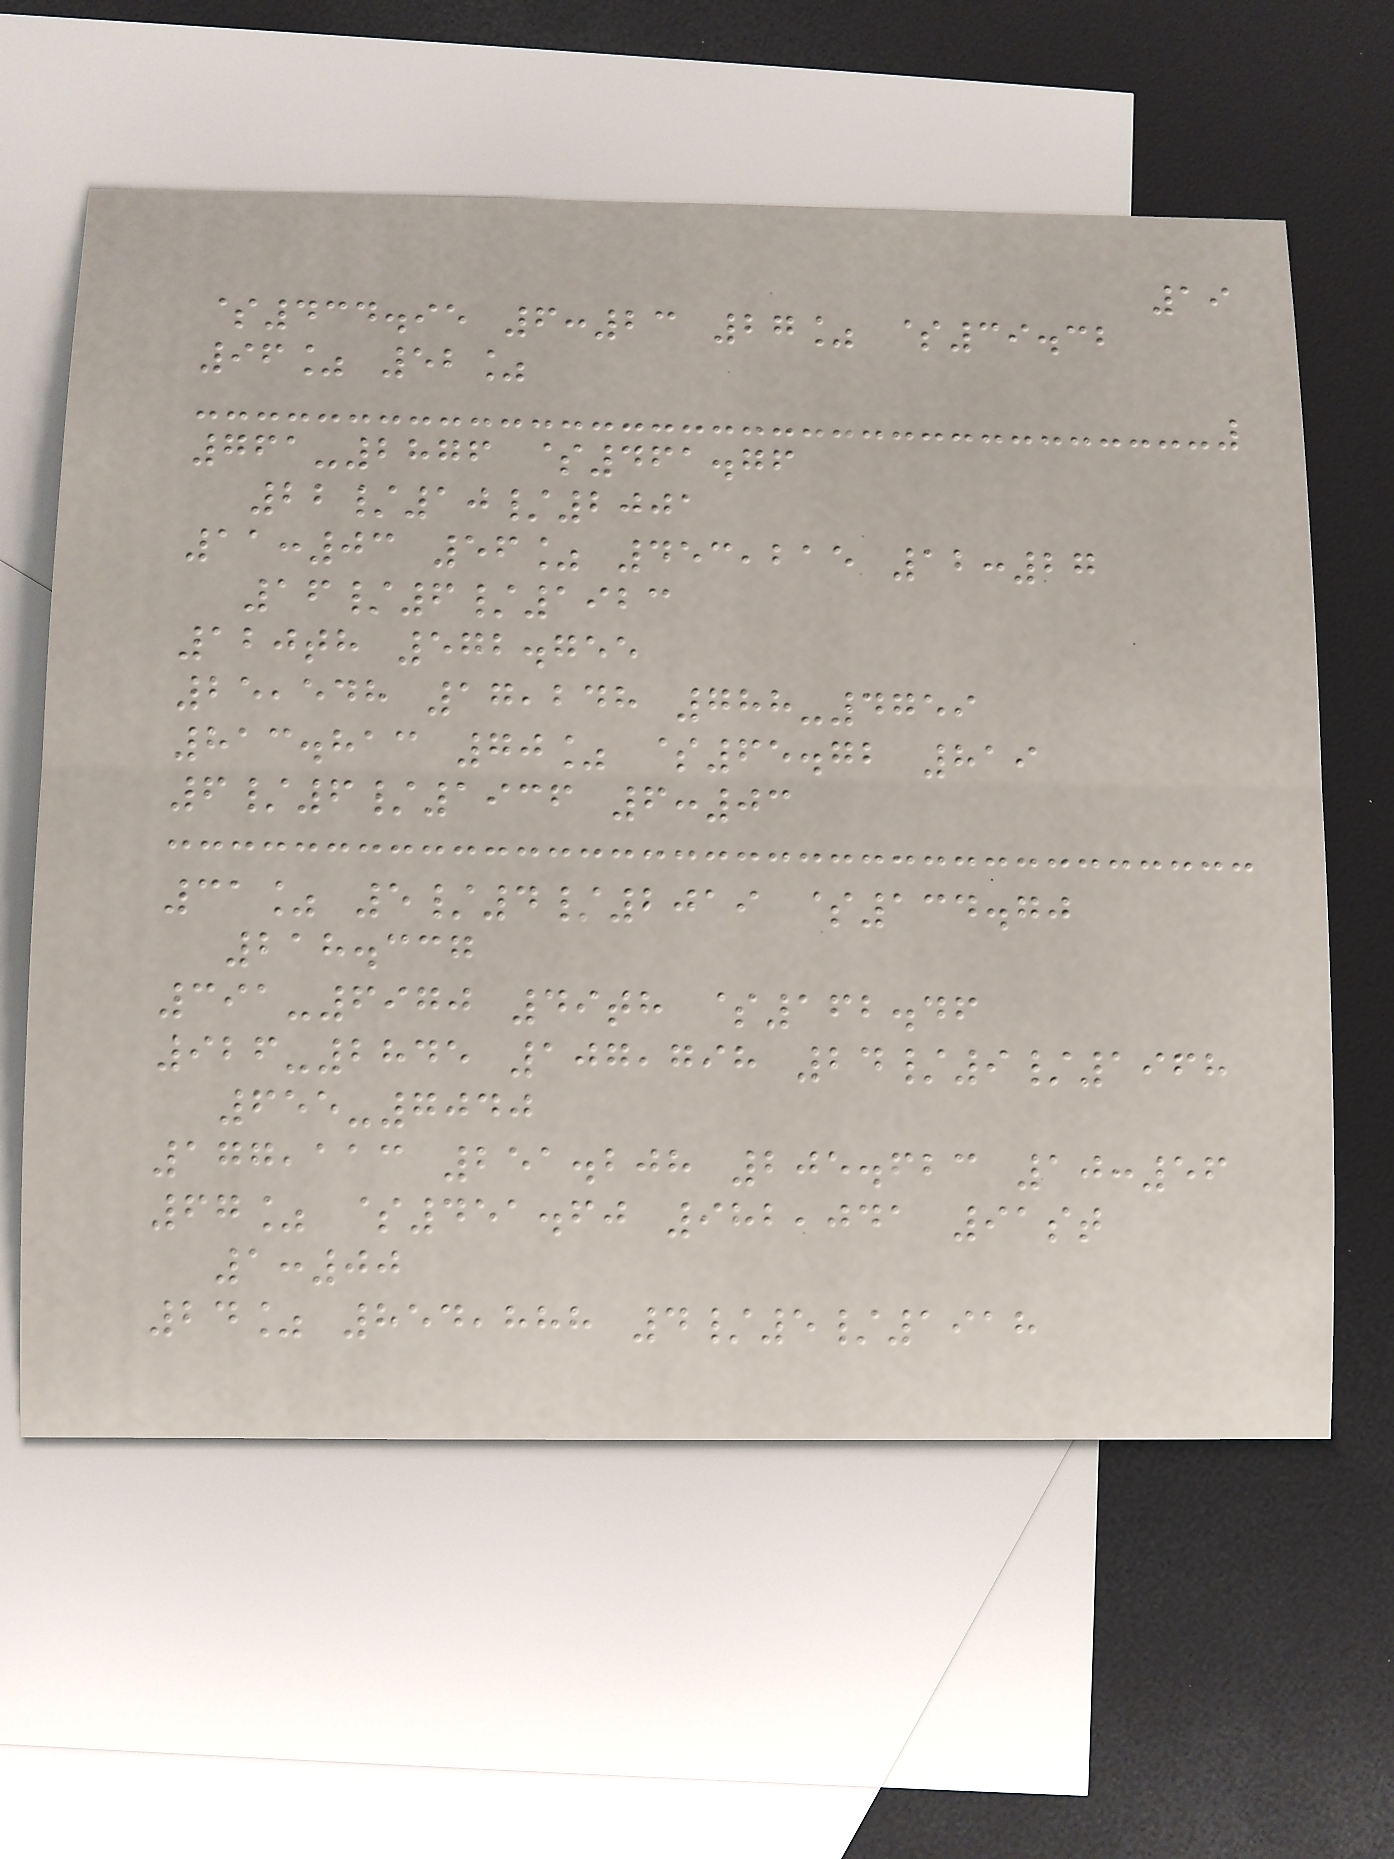19
$434.95 6:23 27% $39.32
96% 52%
761-2876 $461.76
22/10/2001
11:03 56% 453,215 12:27
16/6/1923
120th 572.755
25,548 17,248 788-4759
813.813 70% $65.72 819
6/6/1936 6:03
31% 5/4/2019 $134.70
218.337
391-6970 49th $162.46
926-2845 107,798 24/9/1968
655-7040
177,113 251.208 205.623 10:56
67% $451.60 982,041 91st
1:00
24% 854,888 4/5/1918
